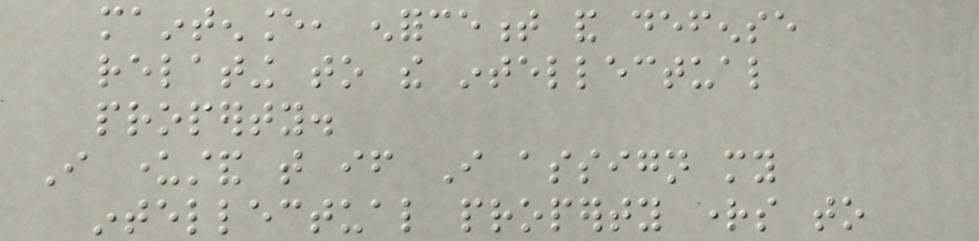maintenance, enforcement and defense
relating to the intellectual
property.
I understand that if I assign my
intellectual property rights to
